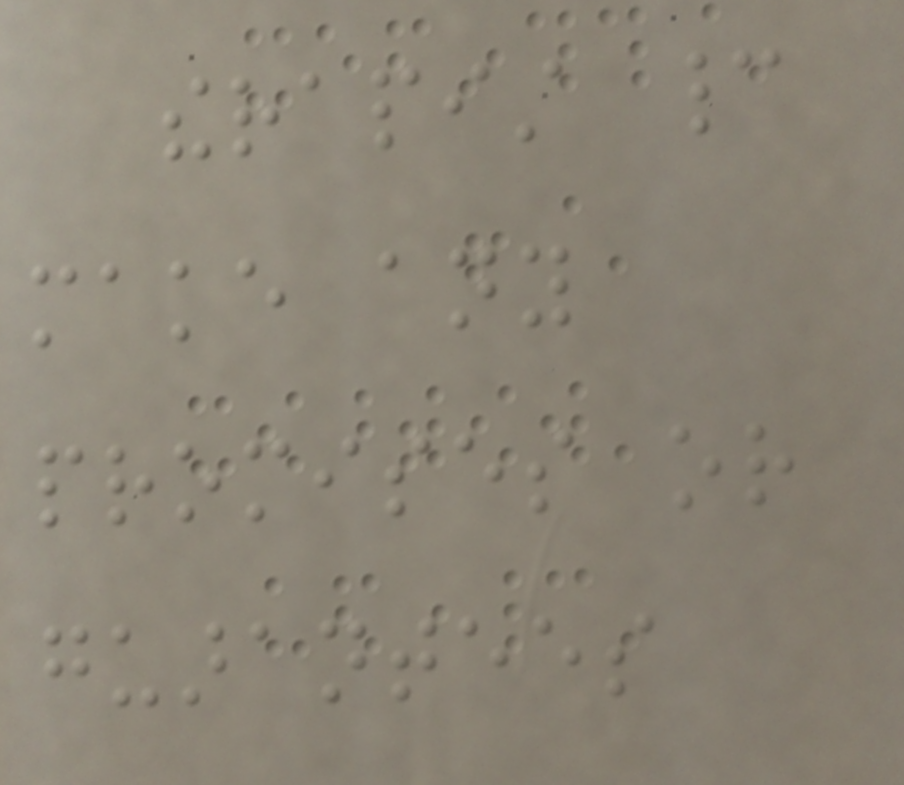therapist cannot
make any
promises or
guarantees
